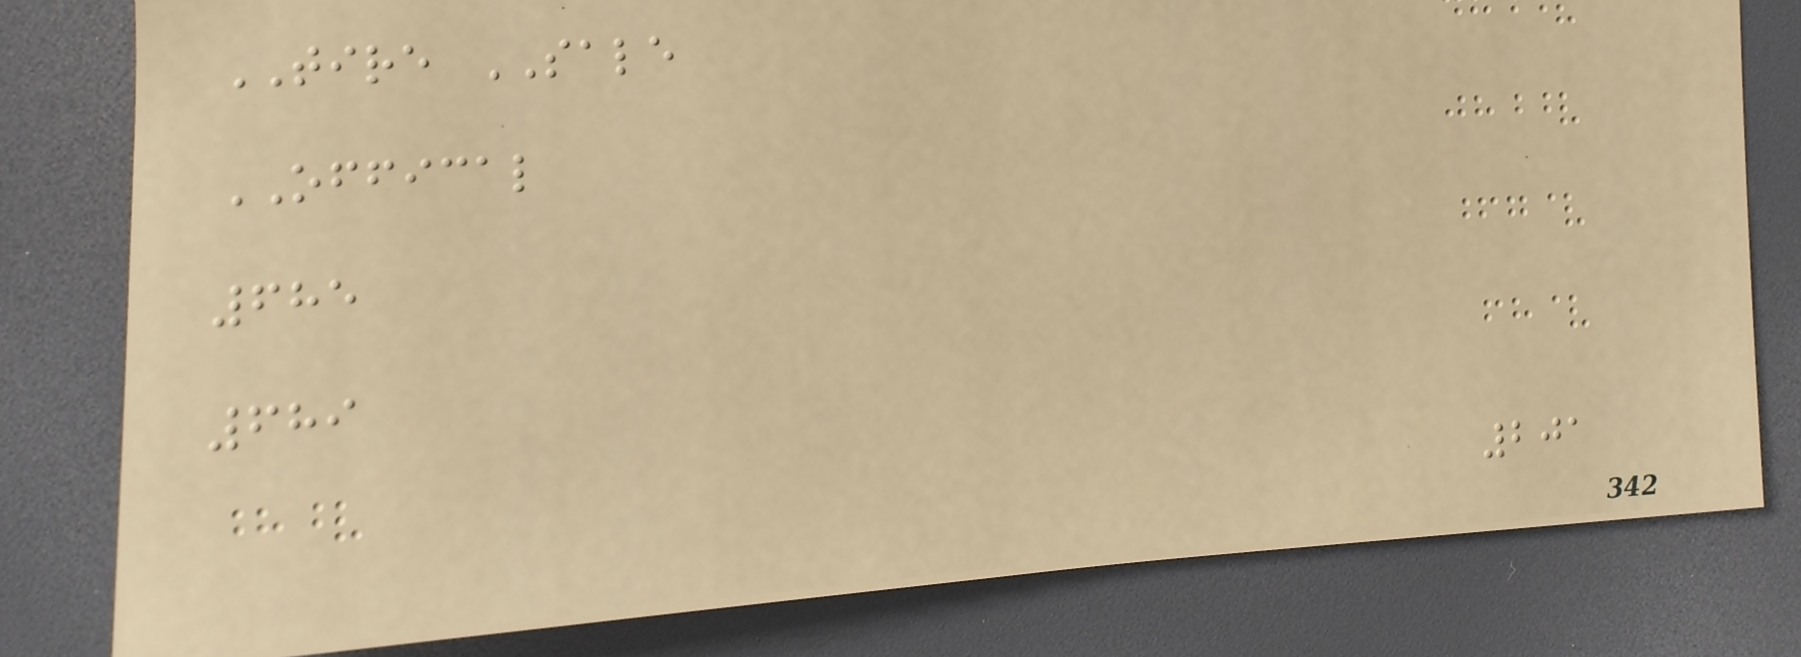TIRE SALE
OFFICAL
685
689
201
